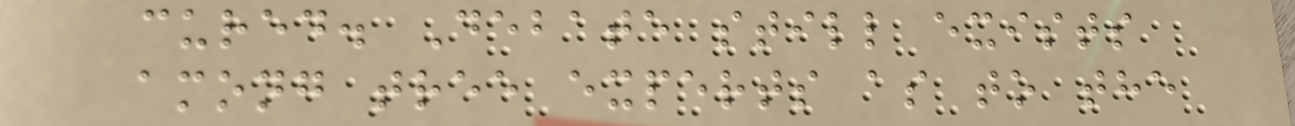cured. Debate still exists
among tree experts as to the
